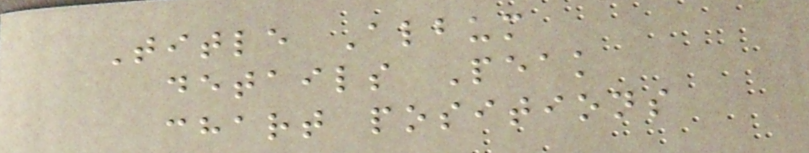Title Album
details Peak
chart positions
